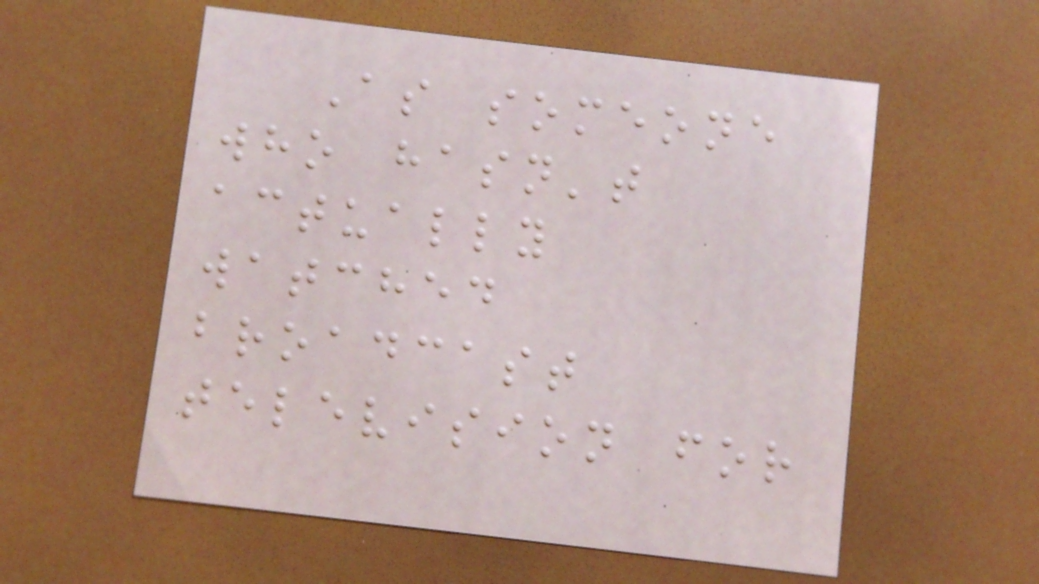As someone
who hasn't
actually
watched
broadcast
television for
